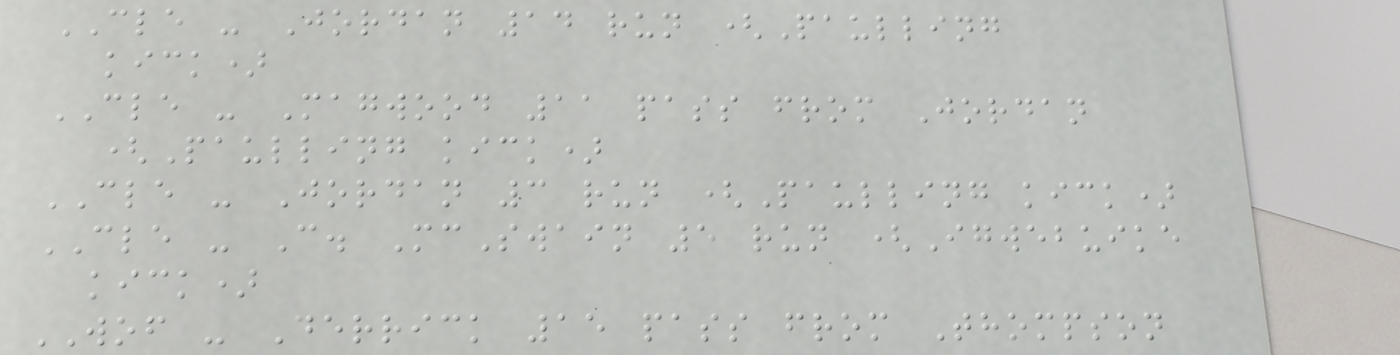CLE - Jordan 14 run (Paulling
kick)
CLE - Magwood 11 pass from Jordan
(Paulling kick)
CLE - Jordan 3 run (Paulling kick)
CLE - C. McSwain 5 run (Igwebuike
kick)
WOF - Derrick 15 pass from Thompson
